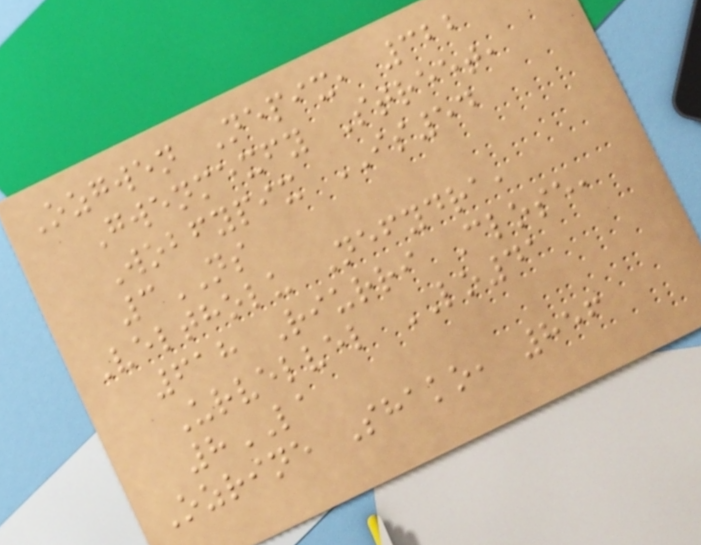Ozgwen Nepix, 322
Gwenmexfy Street,
Wobfypix IS54
3NS
Veltholu Nefydra,
618 Riurri Close,
Urvelvel LO41
8LA
Ozrine Shako, 856
